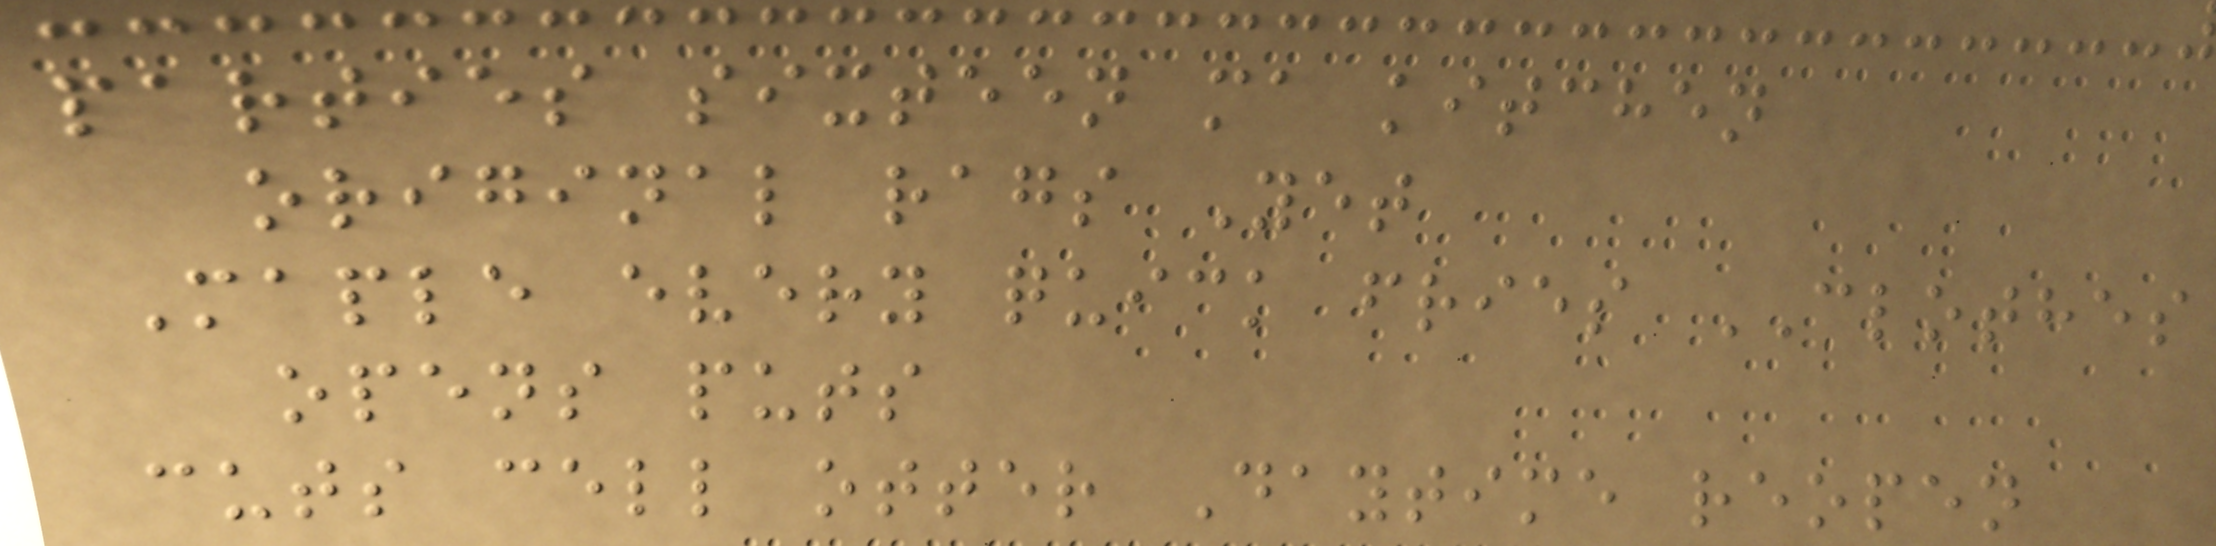parties sixteen ma kitchen
original rags Yet
Maple every quick fries CLOTHES
opens puts
cuts cell otter Daytime reopen
